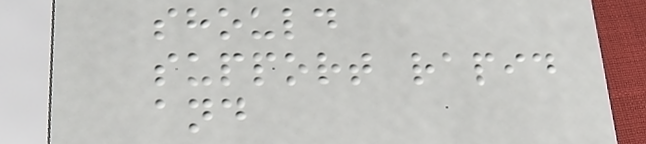should
support rapid
and
